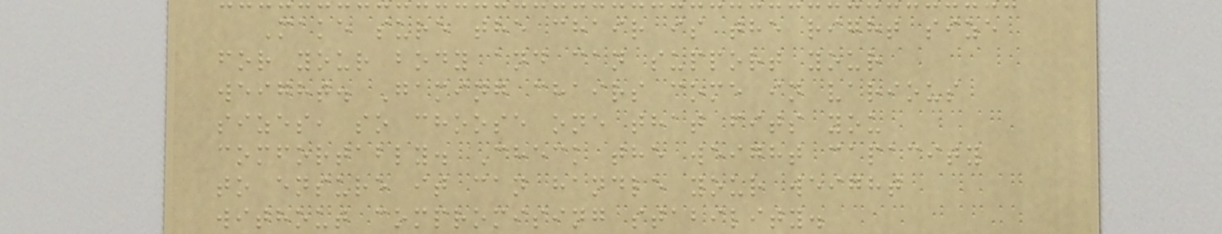Make sure the chair is the right size
for your body and can support your
weight. Gaming chairs come in various
sizes, so choose one that fits you
comfortably. Check the weight capacity
to ensure it can handle your weight
without compromising stability.
